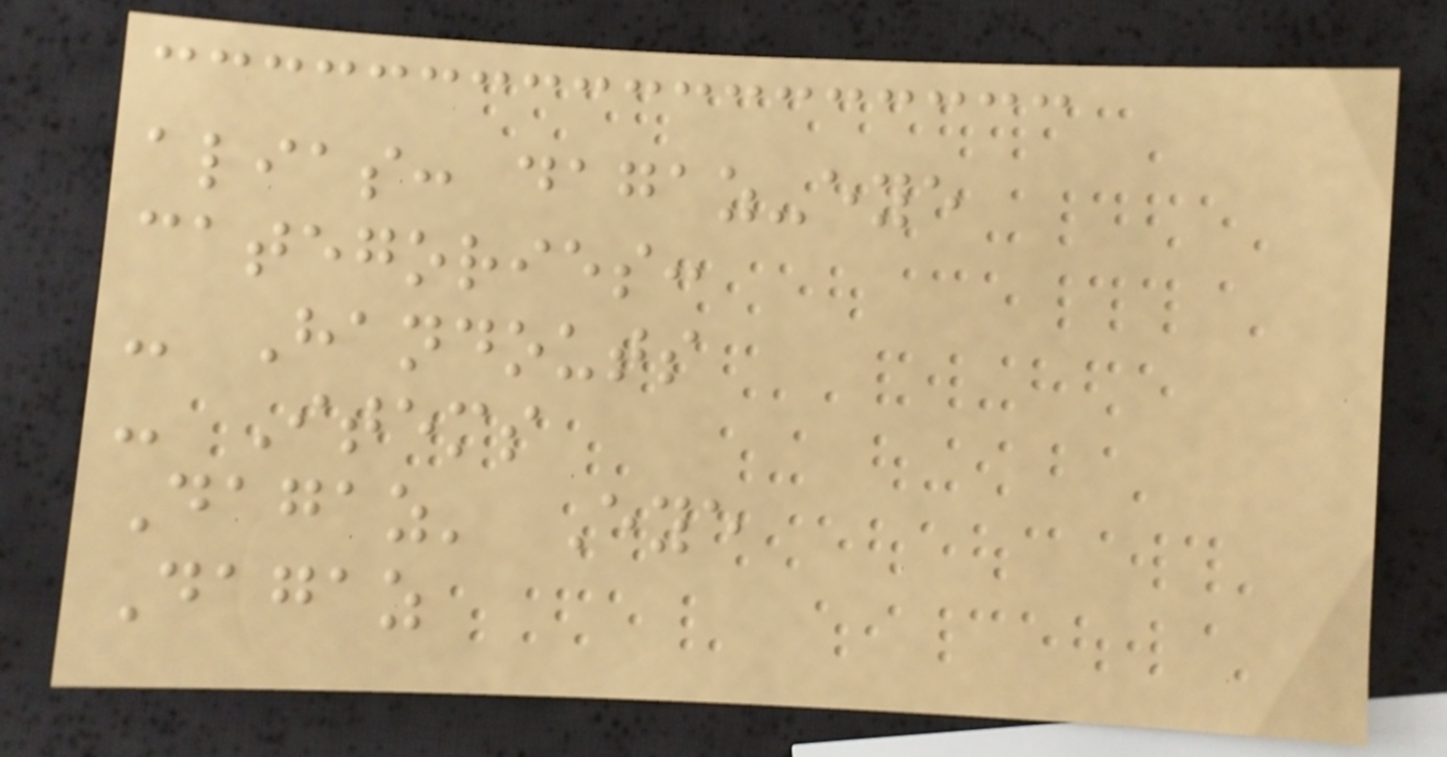alias: dagaz-eye
categories:
- Handouts
- Items
Dagaz' Eye
Dagaz
